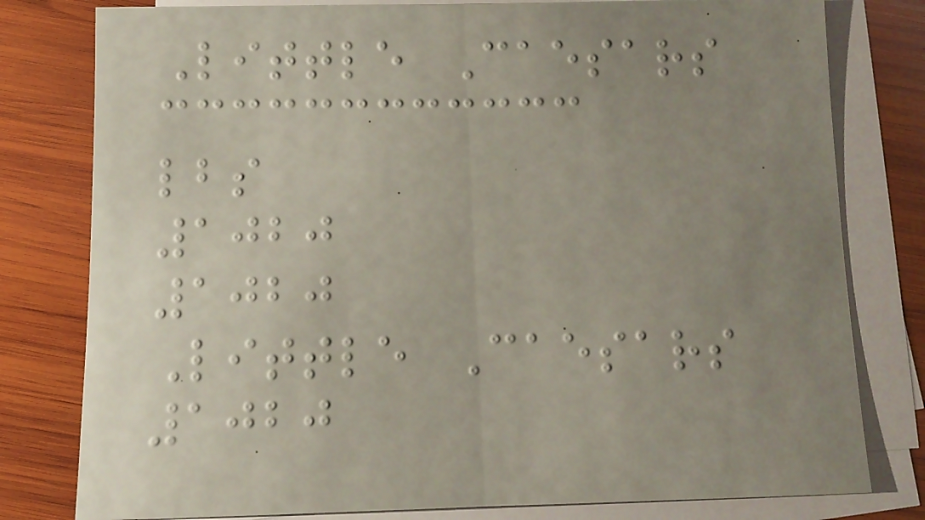Little Caesars
lbs
1020
1020
Little Caesars
1020
